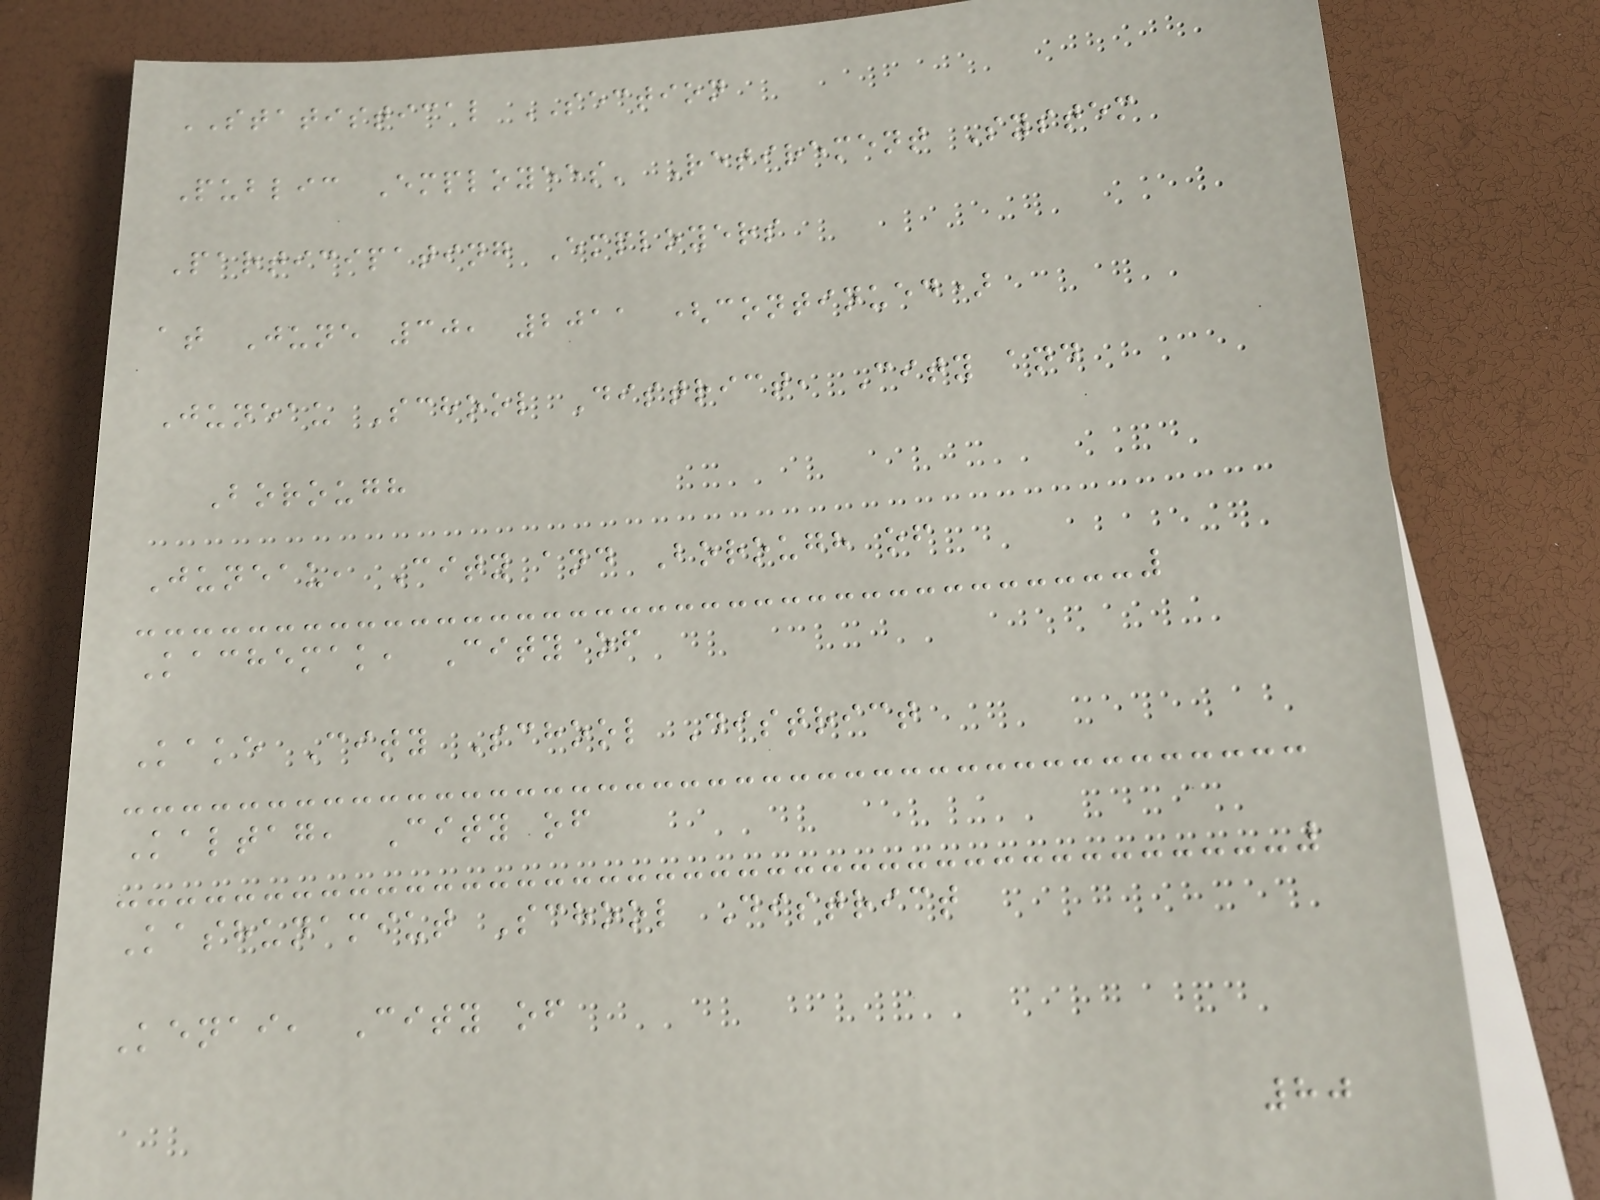STATISTICAL SECTION
Public Employees' Retirement System
Participating Employers
at June 30, 2011 (continued)
Juneau School District, City and
Borough
Juneau, City and Borough of
Kachemak, City of
Kake City School District
Kaltag, City of
Kashunamiut School District
Kenai, City of
80
